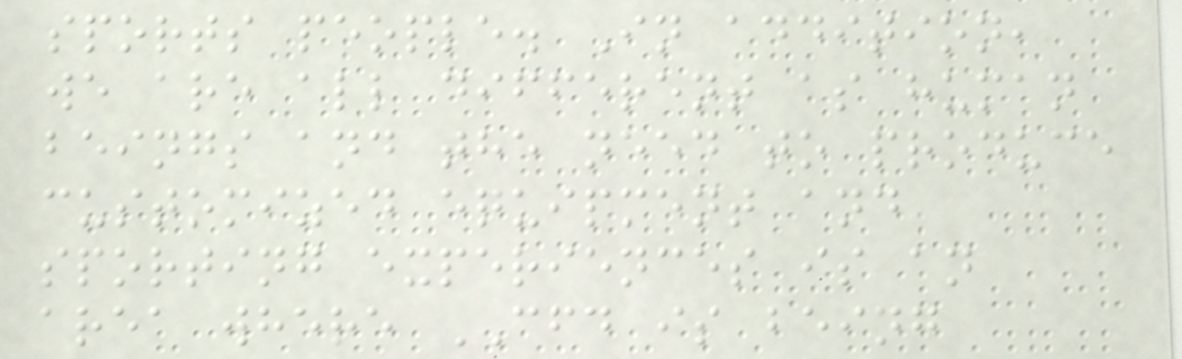sports people. In addition,
we are all different as human
beings and the need to produce
customized equipment and
sporting experiences is an
area where CFD is being
